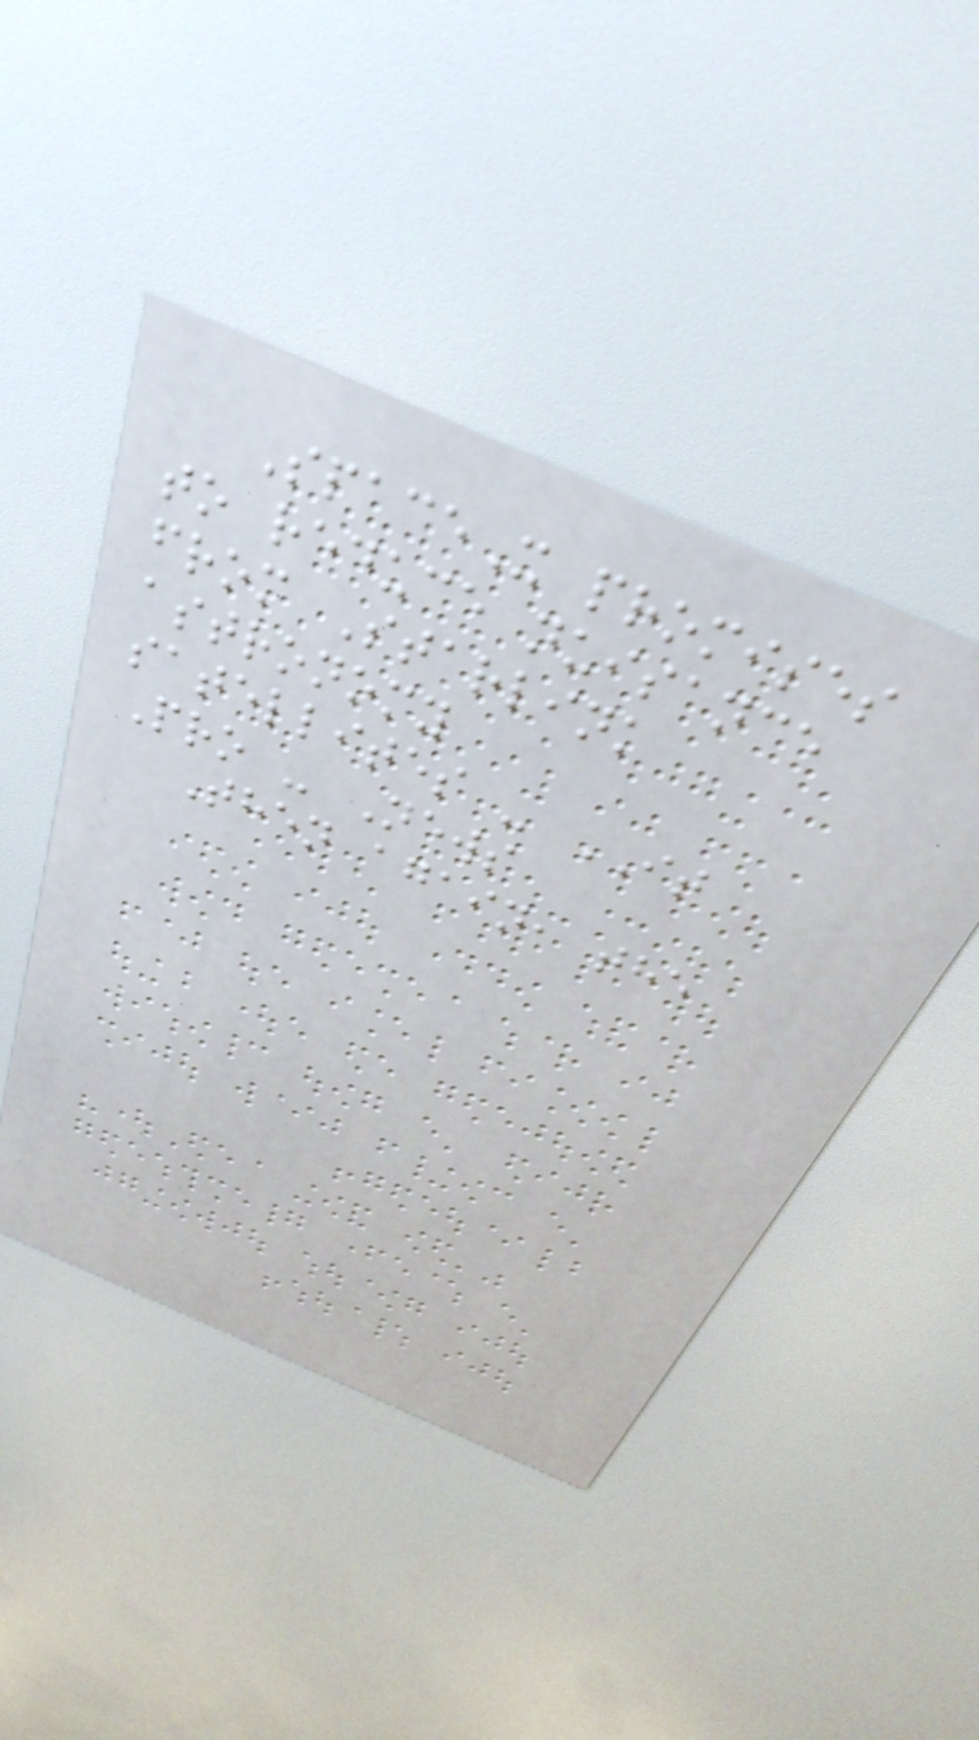SpaceX promises
to reduce nuisance
from Starlink
astronomy
satellites - IT
Pro - News
Then again, the
